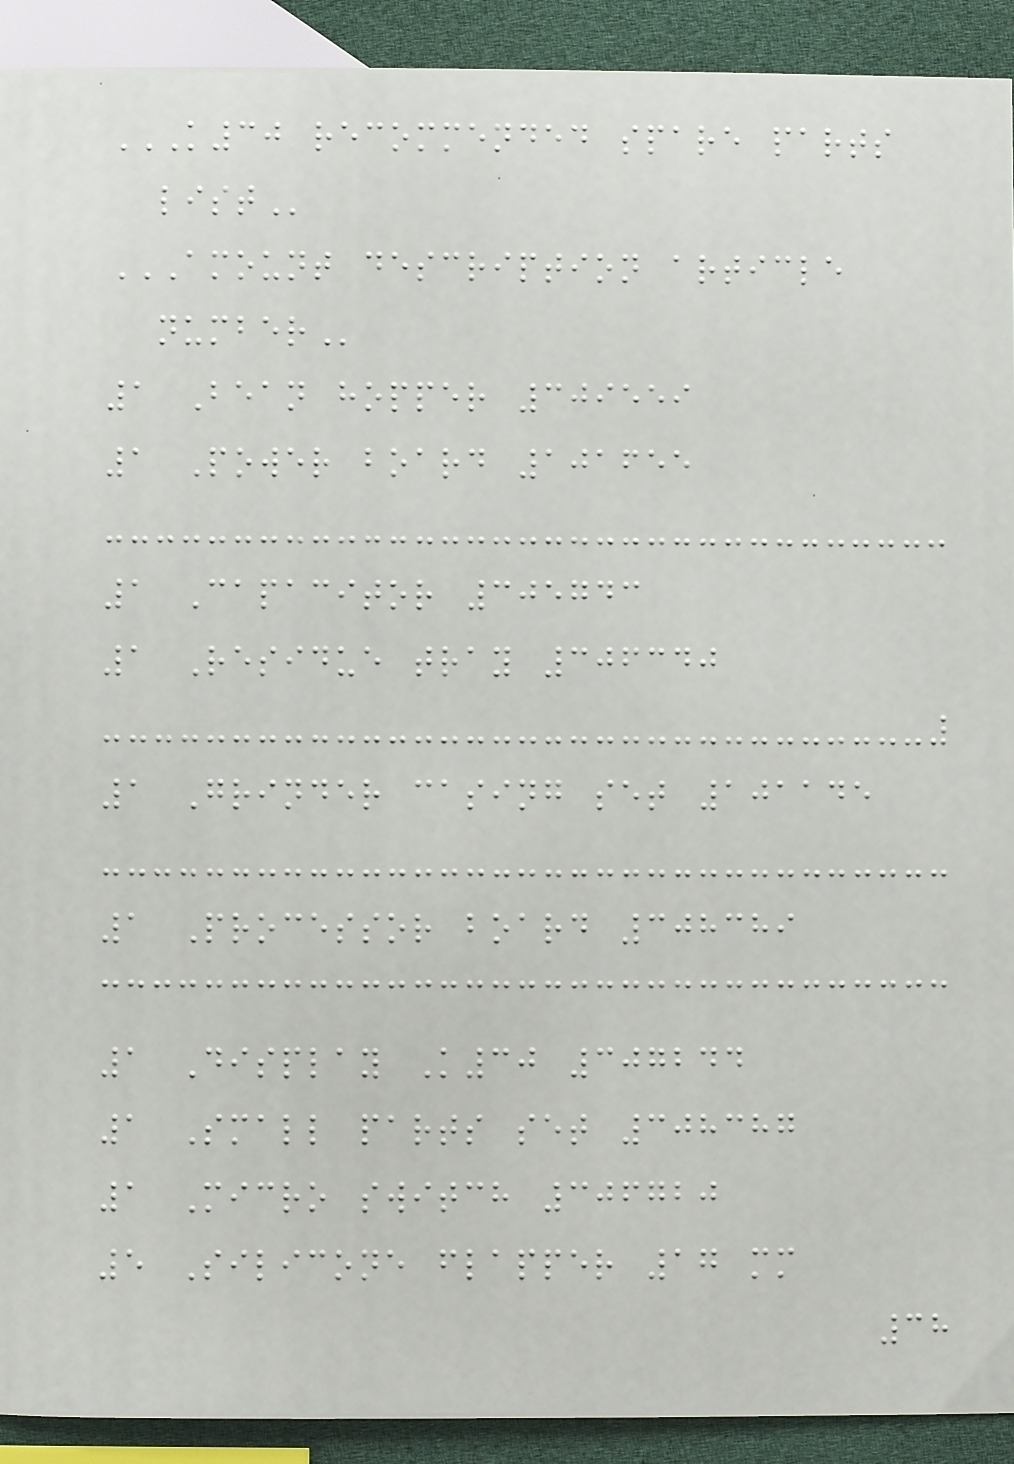K30 RECOMMENDED SPARE PARTS
LIST
AMOUNT DESCRIPTION ARTICLE
NUMBER
1 Bean hopper 309559
1 Power board 101655
1 Capacitor 305743
1 Residue tray 306340
1 Grinder casing set 101145
1 Processor board 308389
1 Display K30 307244
1 Small parts set 308387
1 Micro switch 306720
5 Silicone flapper 17 mm
38
